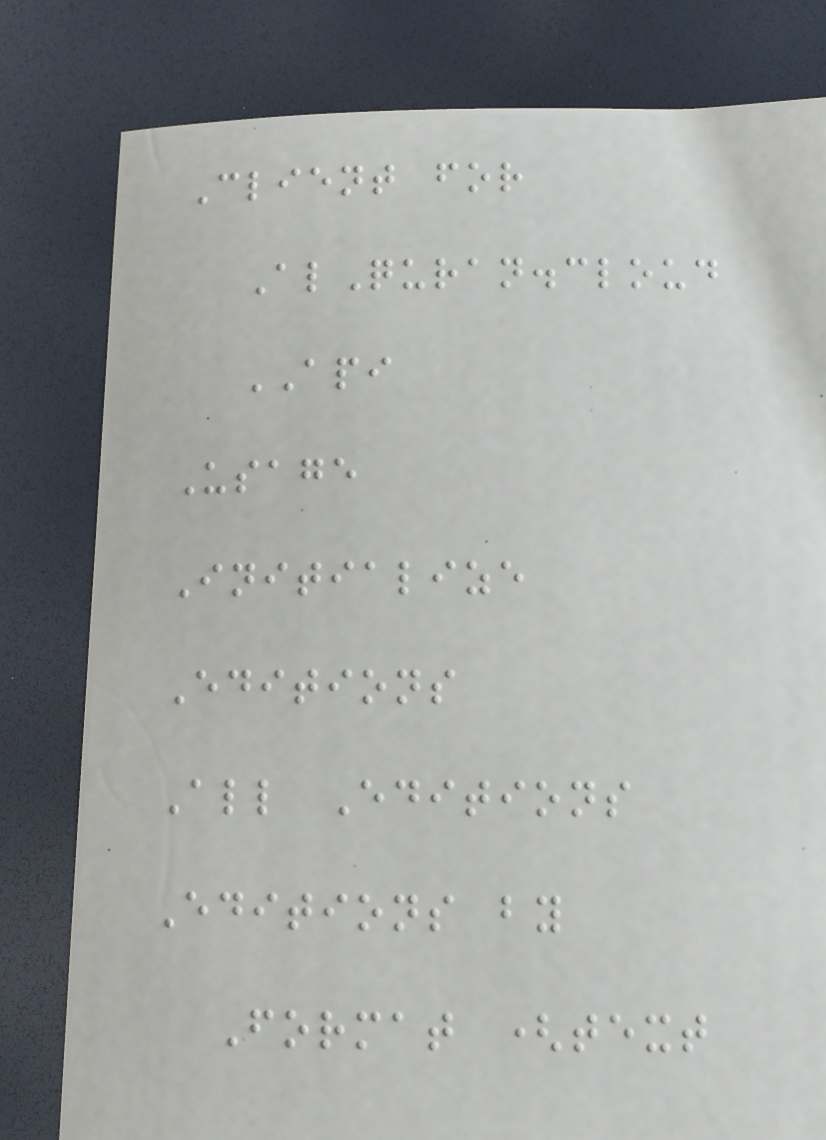Client for
AlQuran.cloud
API
Usage
Initialize
Editions
All Editions
Editions by
Format (text
